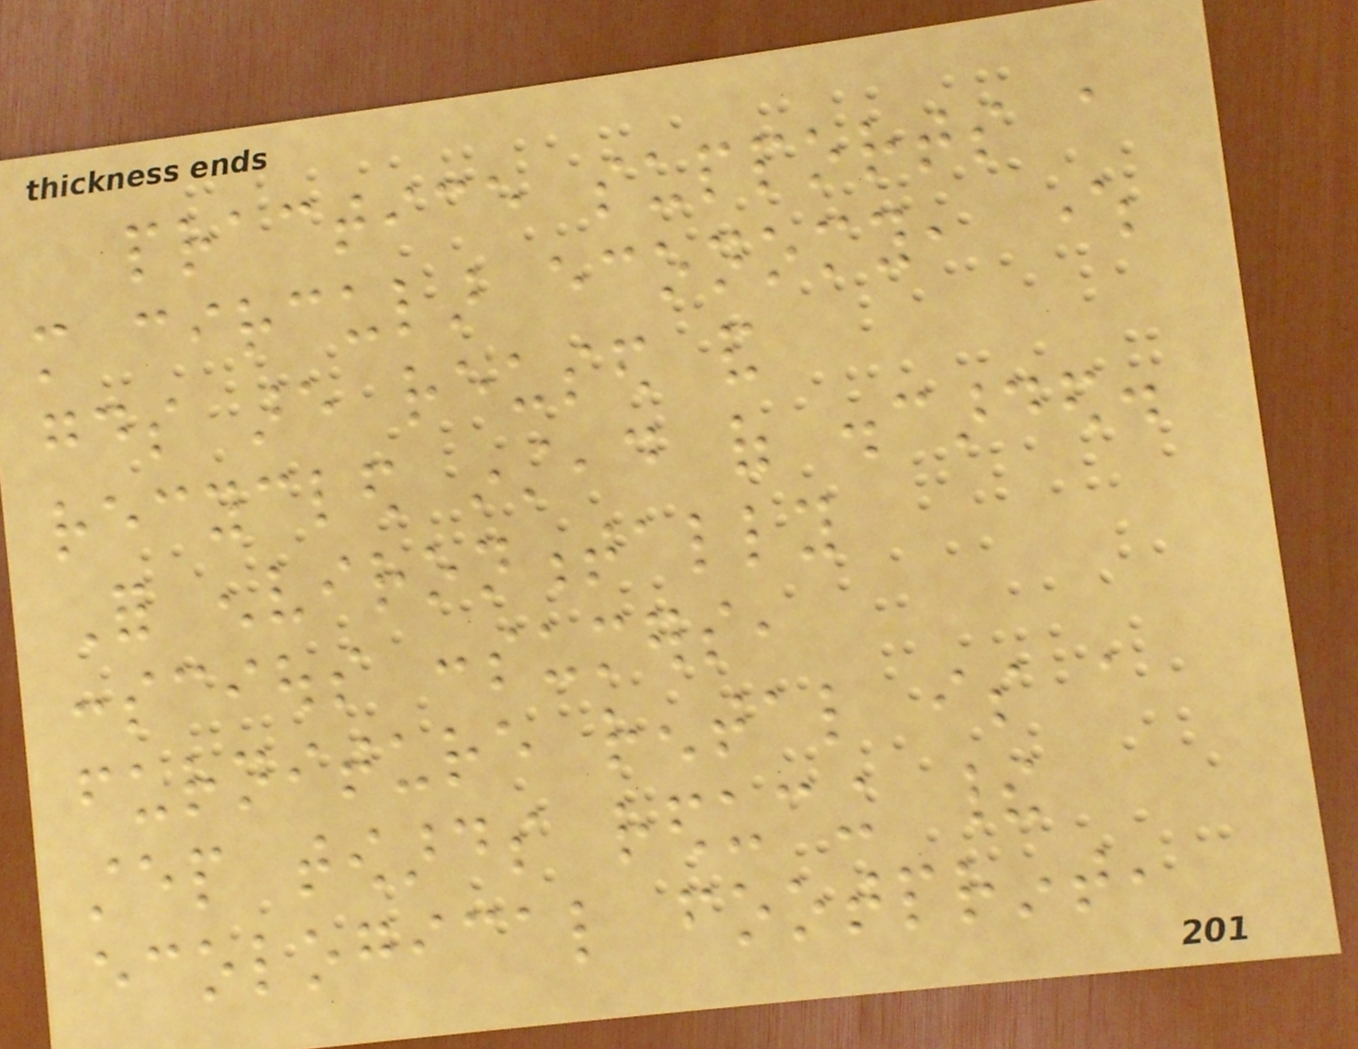practice supports a
more circular economy, where
goods are reused and
recycled instead of discarded.
For environmentally
conscious consumers,
furniture rental is a
step towards reducing their
ecological footprint,
